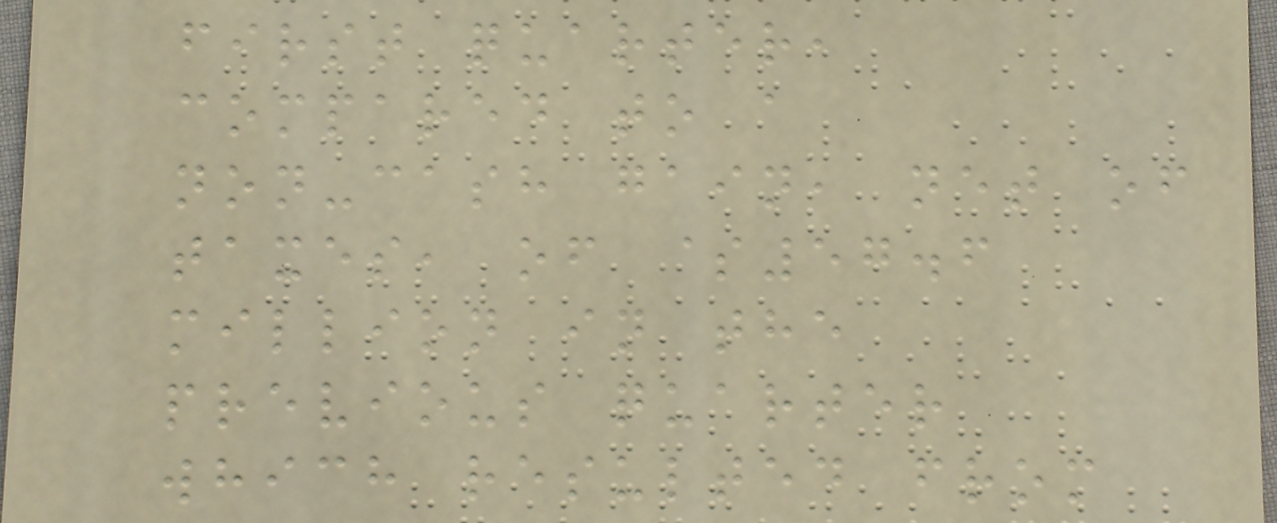first quarter,
compared to a
non-cash gain, net of
taxes, of $57.6
million in the
previous quarter
which resulted from
